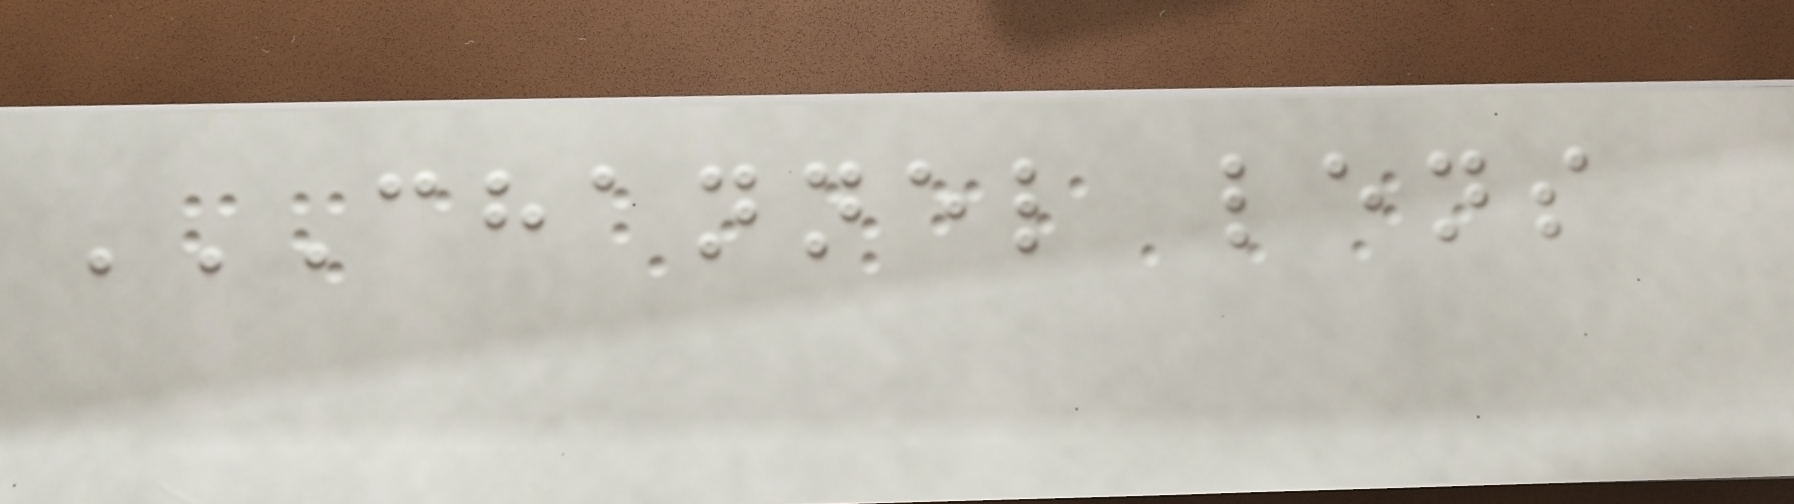CHANNEL LENS
